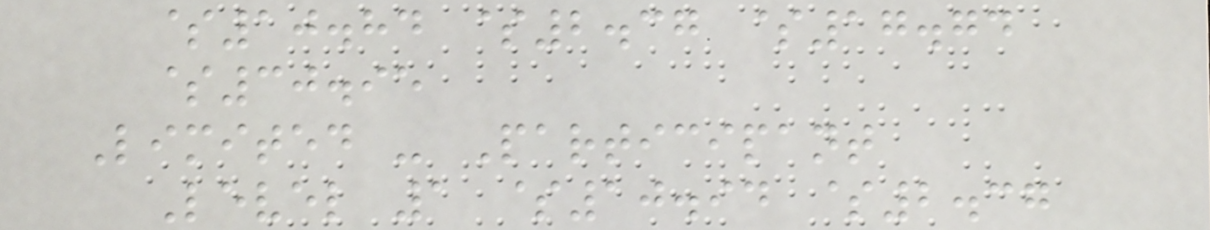$10.84 $2.37 $17.74
$30.95
Limited - Participant
Level 1 $10.94 $2.37
